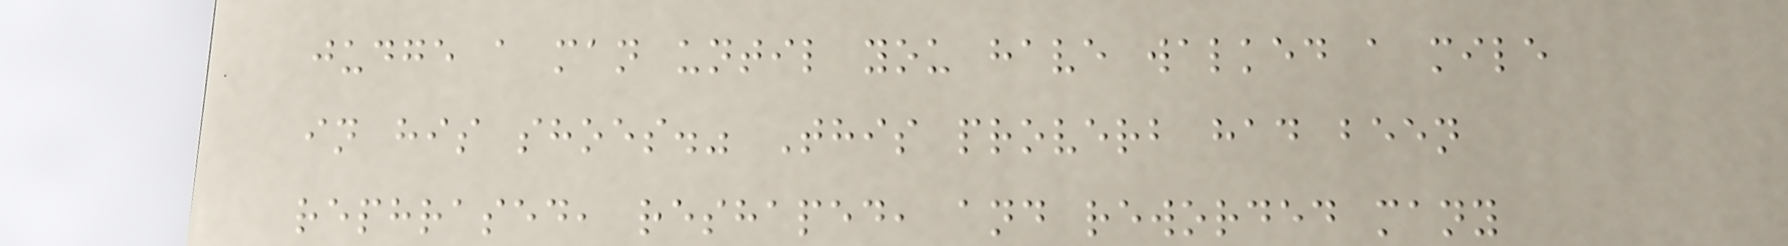judge a man until you have walked a mile
in his shoes." This proverb had been
rephrased, reshaped, and reworded many
